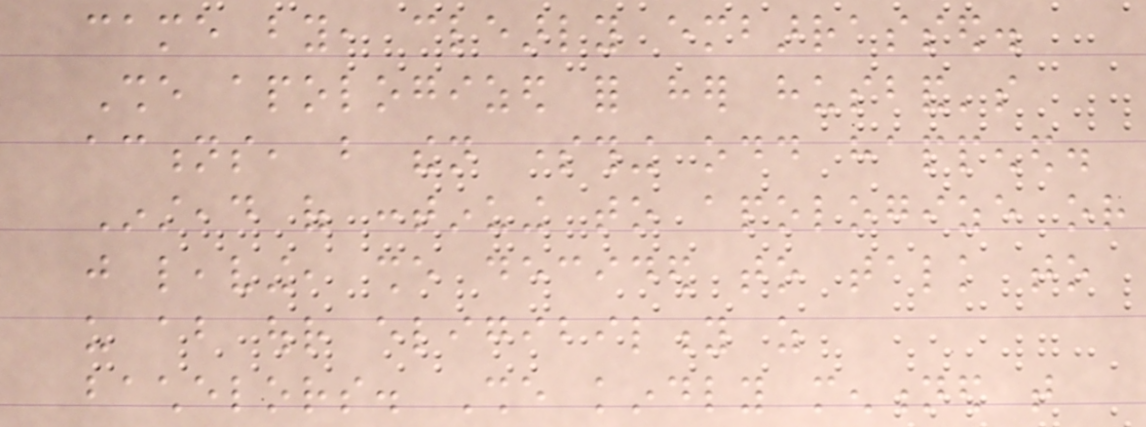came by, clearly embarrassed.
She apologized for her husband's
actions, but then something odd happened.
Instead of continuing to apologize or
just leaving, she decided to talk to
us about our eligibility as
bachelors. She kindly mentioned that
